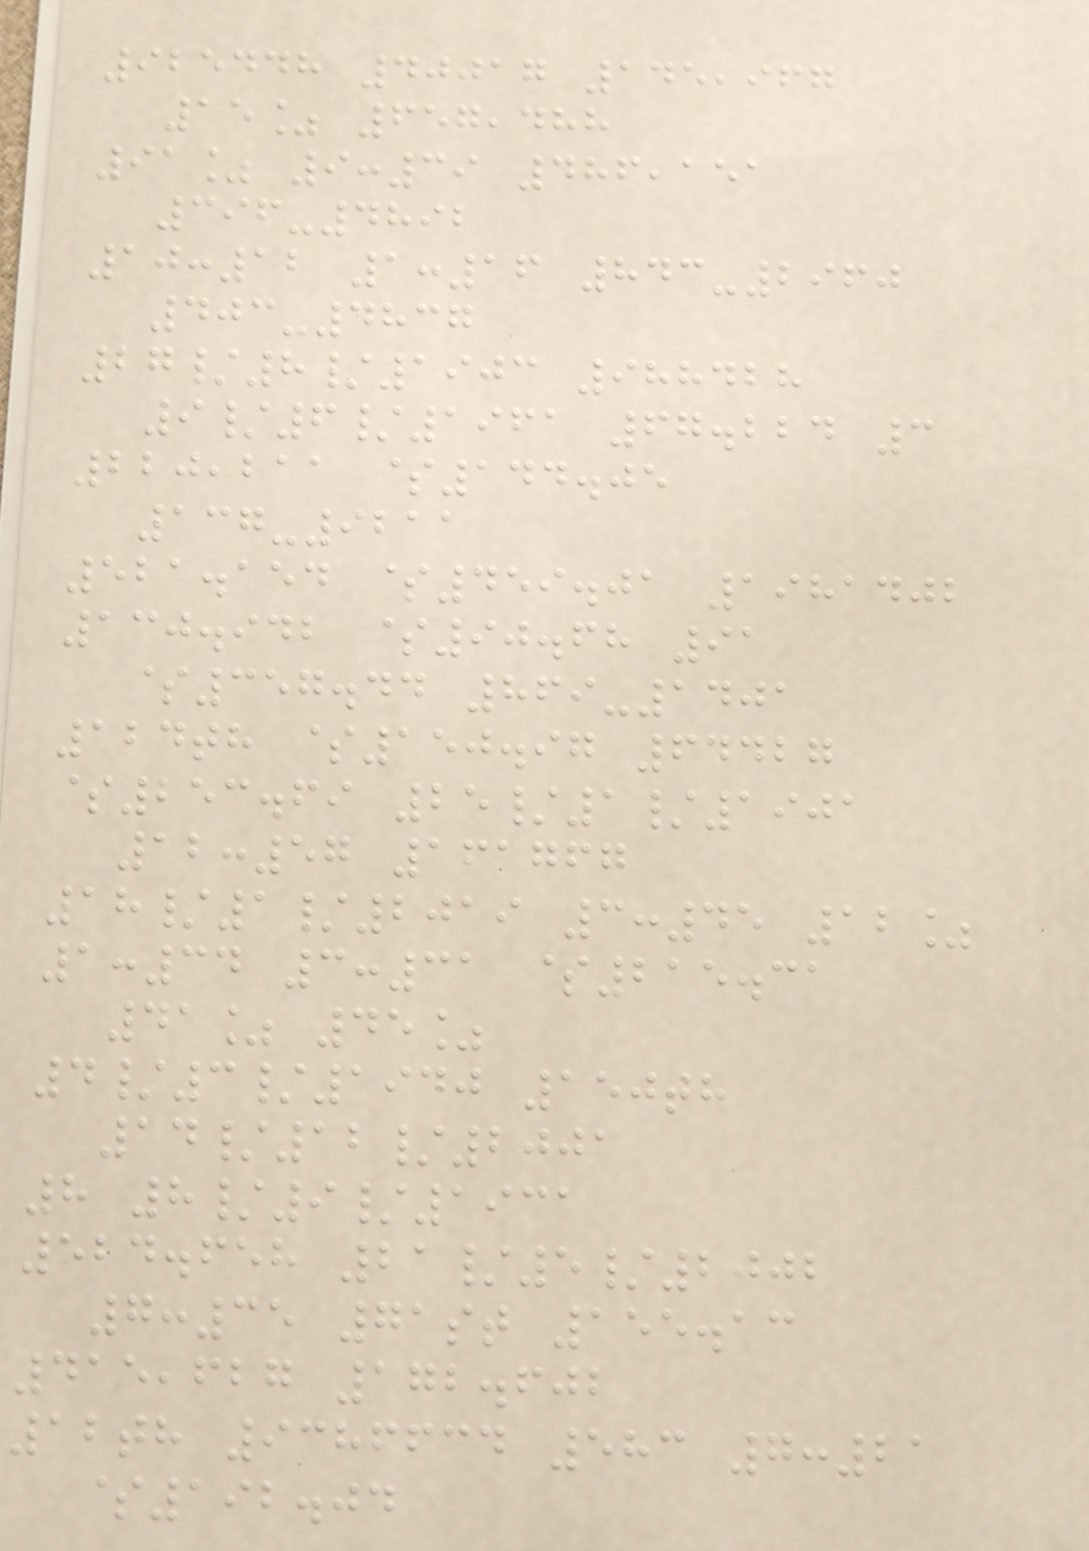925448 40017 145,967
15% 657,488
91% 9:39 486,151
396-4892
10:12 1:16 843-2960
403-4837
27/8/1903 988428
9/6/1961 67.224 3
220,211 $144.05
137-9211
521.154 $459.01 1981402
130.942 $90.68 91
$357.44 869-1401
124th $150.97 64427
$253.69 25/1/1901
12:57 161767
18/1/2019 3:45 12%
1:34 3:31 $215.31
41% 45%
4/3/1940 150th
14/12/2001
8 8/9/1931
524.658 21/5/2002
7:35 71st 155.13
415,627 172.602
12th 9386634 583 7:21
$192.04
